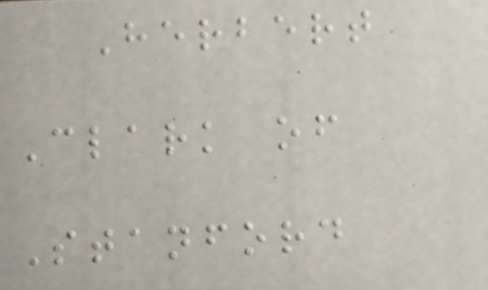Herbert
Clark of
Stanford
